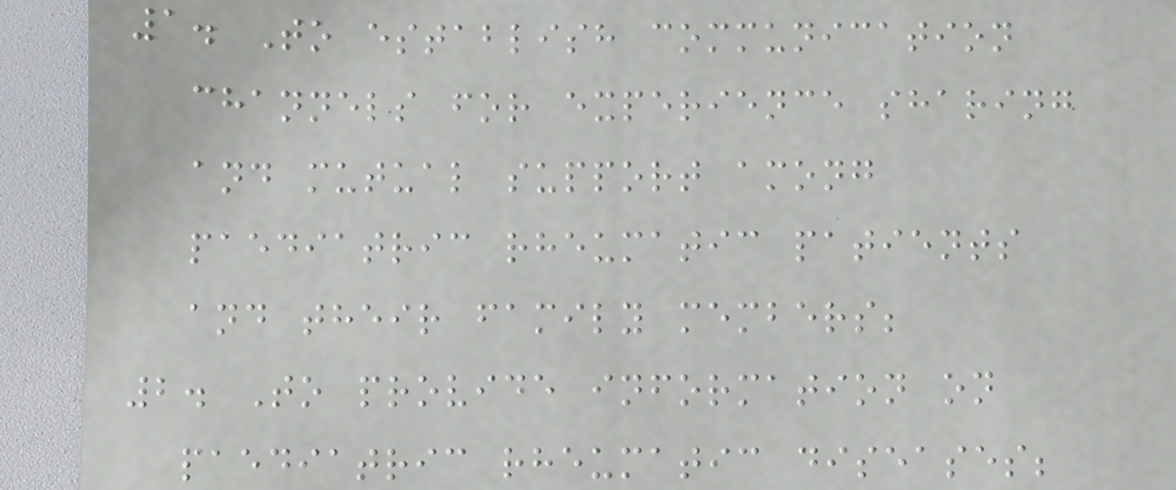1. To establish communication
channels for experience sharing
and mutual support among
paediatric rheumatic patients
and their family members;
2. To provide information on
paediatric rheumatic diseases;
